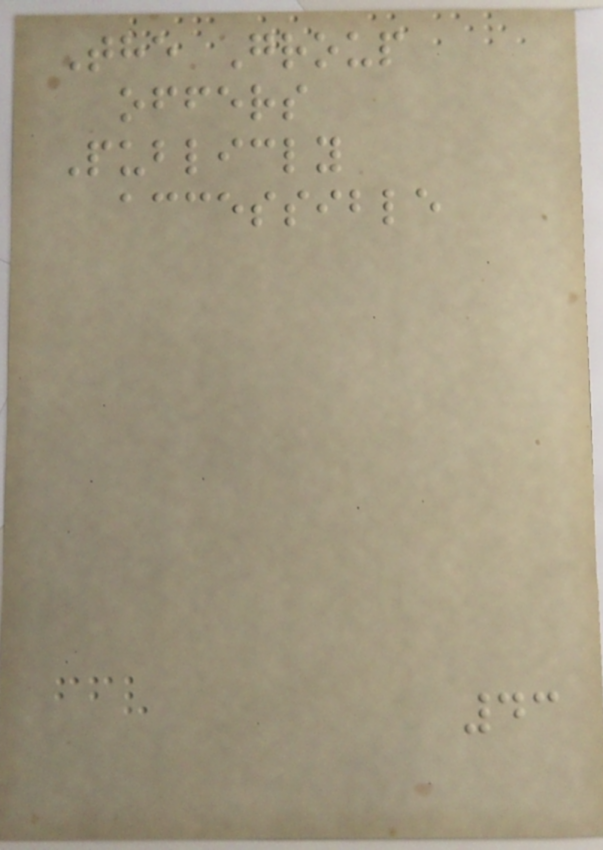The Group
offers
Publicly
accessible
43
